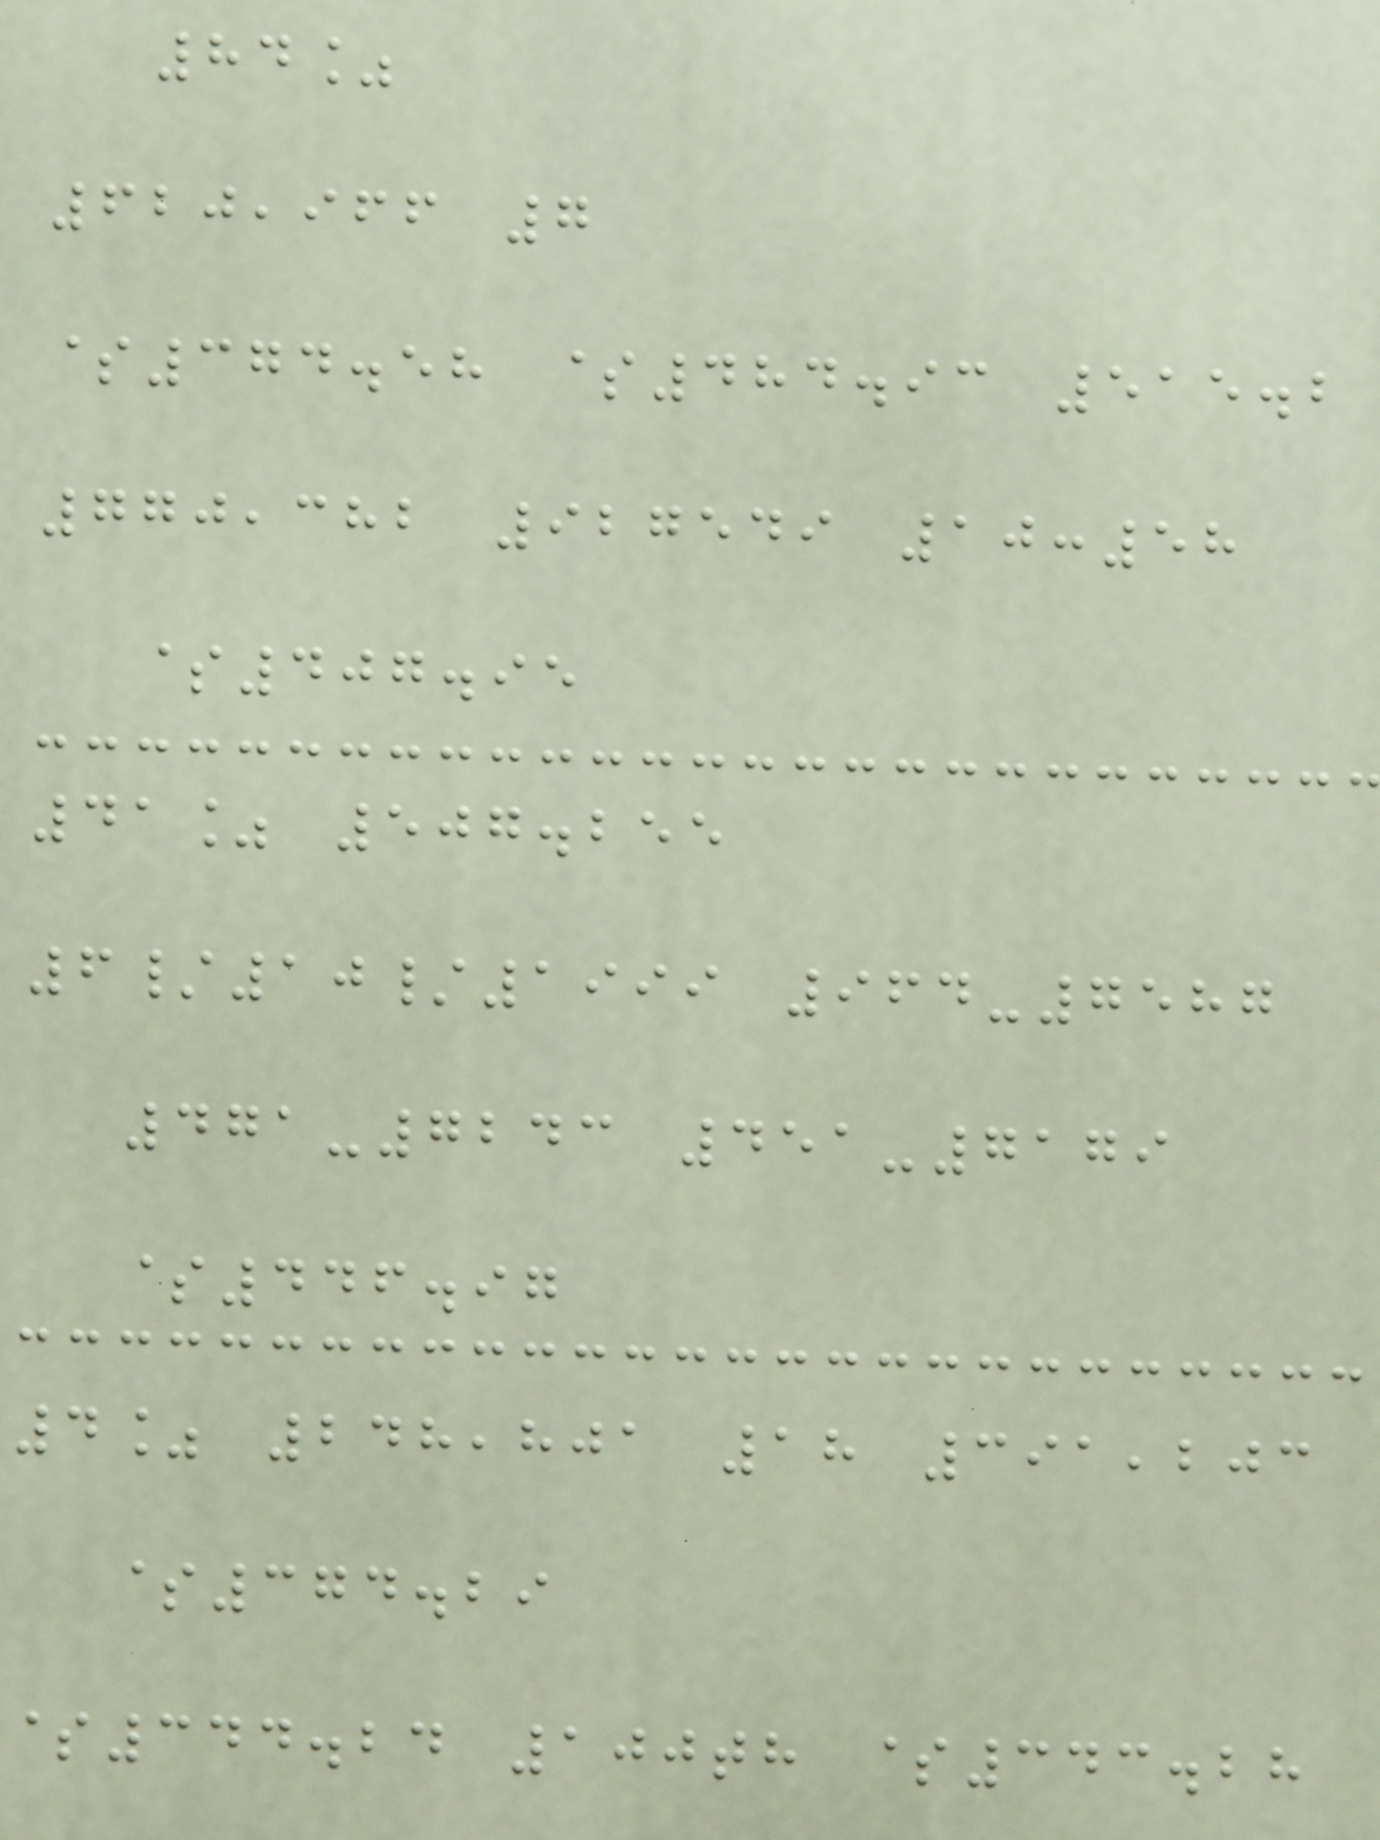84%
620,966 7
$374.58 $484.93 515.2
770,382 927549 10:58
$407.95
41% 507.255
6/10/1999 964-7587
471-7243 451-7179
$446.97
4% 248,801 18 391,203
$374.29
$344.24 100th $343.28
